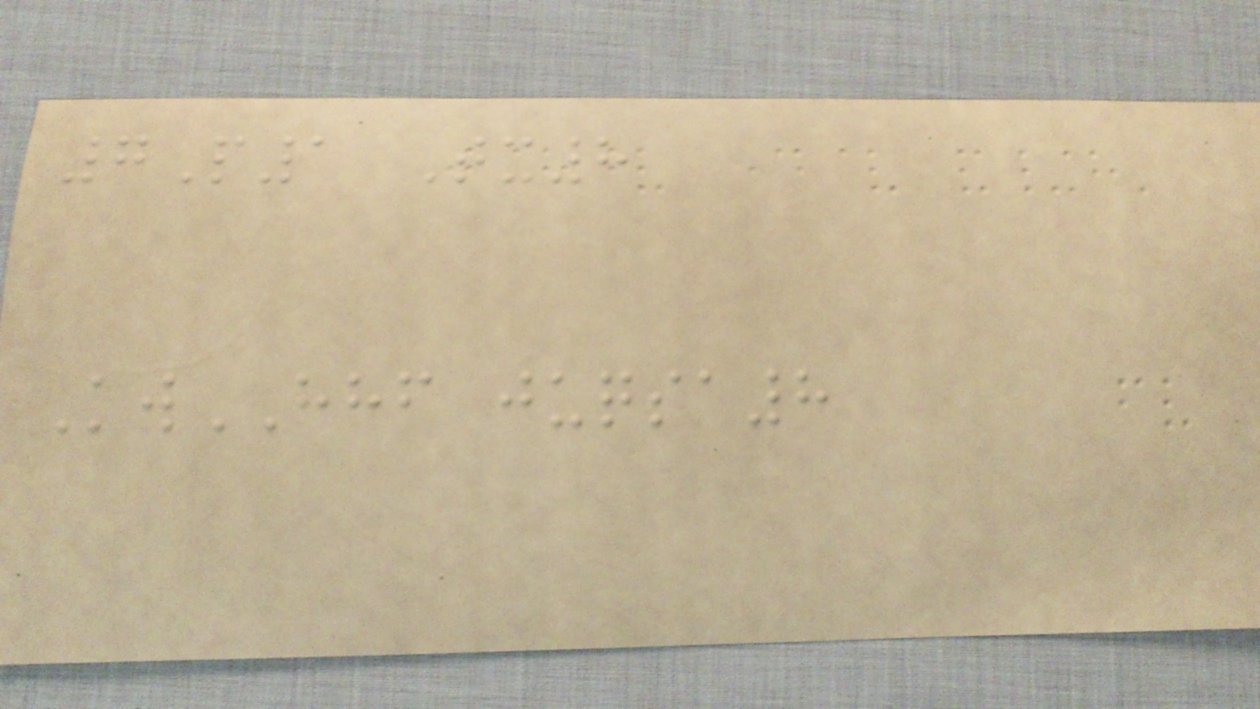7P1 Tx8
KwHHF juqsa8
